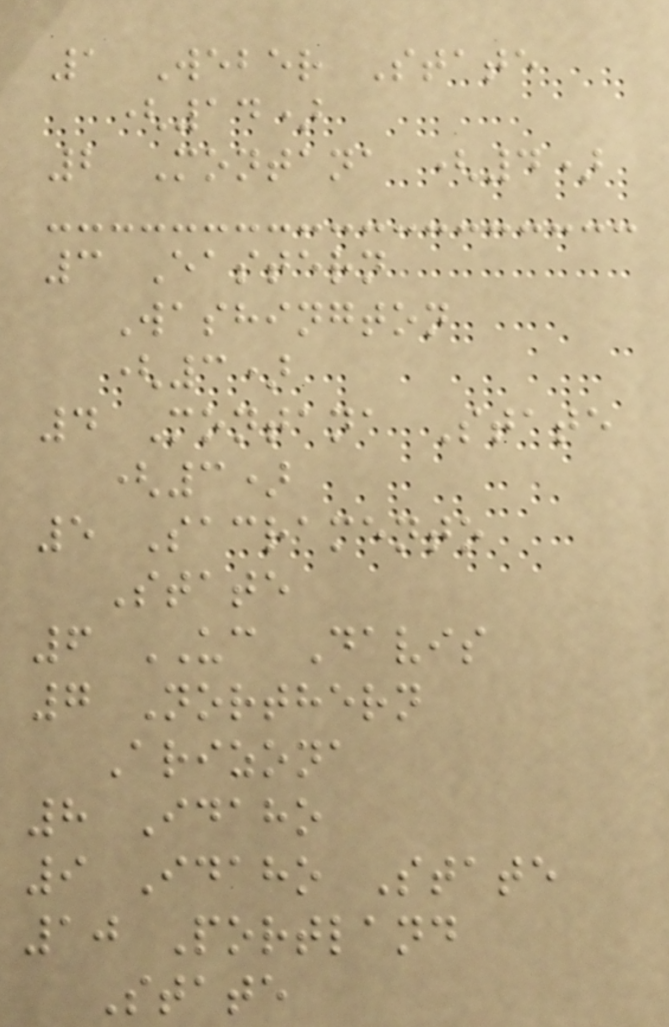1 Weber State
(14)
2 Montana (4)
3 Eastern
Washington
(3)
4 Montana State
(3)
5 Sacramento
State
6 UC Davis
7 Northern
Arizona
8 Idaho
9 Idaho State
10 Portland
State
